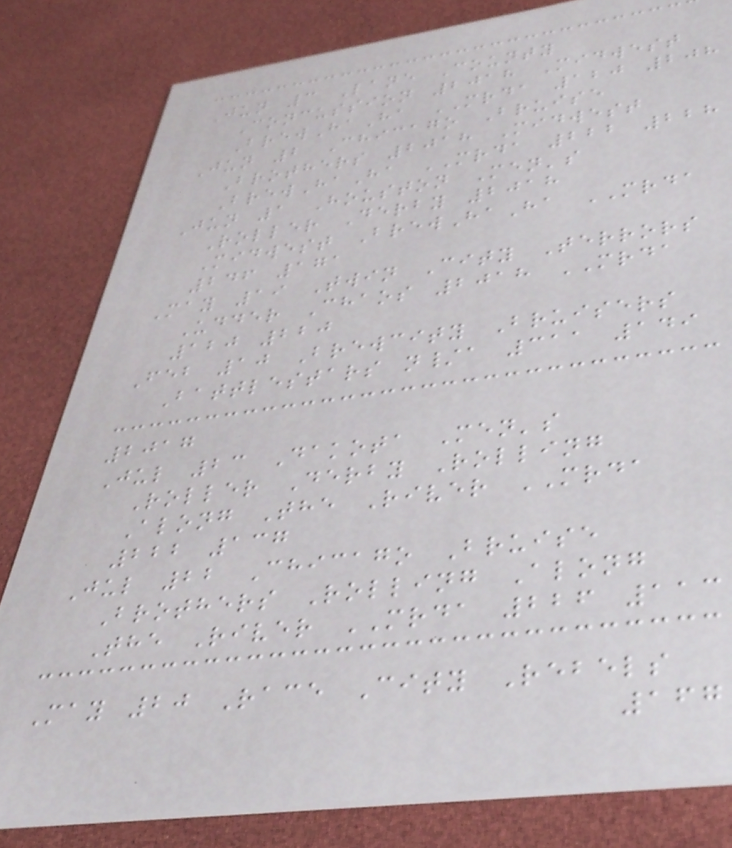Jun 3 Lane County
Concussion 2018 Midwest
BrewHaHa MRDA 120 208
Jun 2 Chicago Bruise
Brothers 2018 Midwest
BrewHaHa MRDA 222 228
Jun 1 Houston Men's
Roller Derby 2018
Midwest BrewHaHa MRDA
246 171
May 19 Twin City Terrors
Udder Chaos 2018 MRDA
120 220
Feb 10 Brewcity Bruisers
Battlestars n/a 311 149
2017
Jul 23 Dakota Men's
Roller Derby Rolling
Along The River MRDA
222 137
Jul 22 Chicago Bruise
Brothers Rolling Along
The River MRDA 226 113
May 20 Race City Rebels
167
